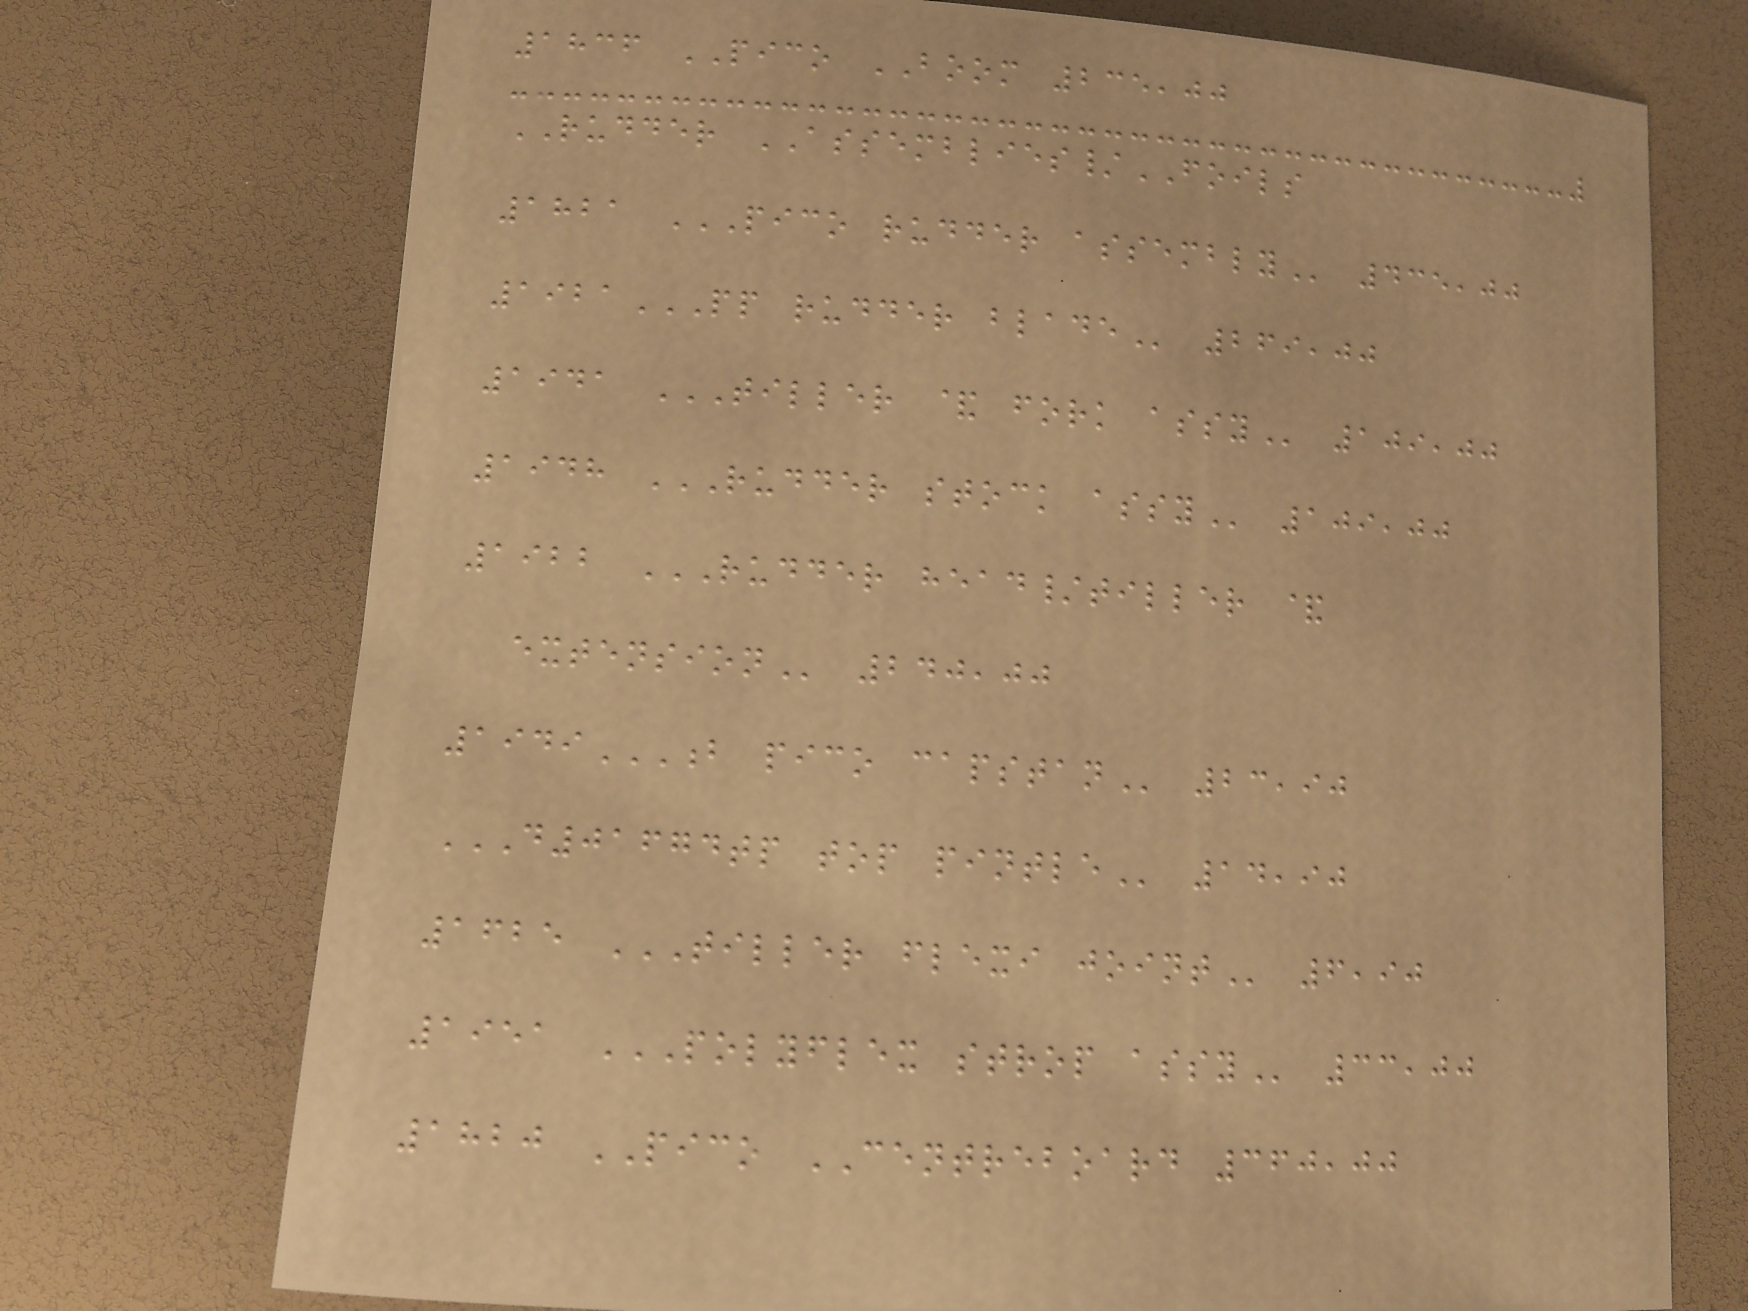1836 PICO BOOM 235,00
RUDDER ASSEMBLIES/FOILS
1821 PICO RUDDER ASSEMBLY 435,00
1921PP RUDDER BLADE 269,00
1941 TILLER & FORK ASSY 109,00
1948 RUDDER STOCK ASSY 109,00
1922 RUDDER HEAD/TILLER &
EXTENSION 240,00
1949B PICO CAPSTAN 23,90
D01674TP TOP PINTLE 14,90
1625 TILLER FLEXI JOINT 6,90
1951 POLYFLEX STROP ASSY 33,00
1820 PICO CENTREBOARD 360,00
